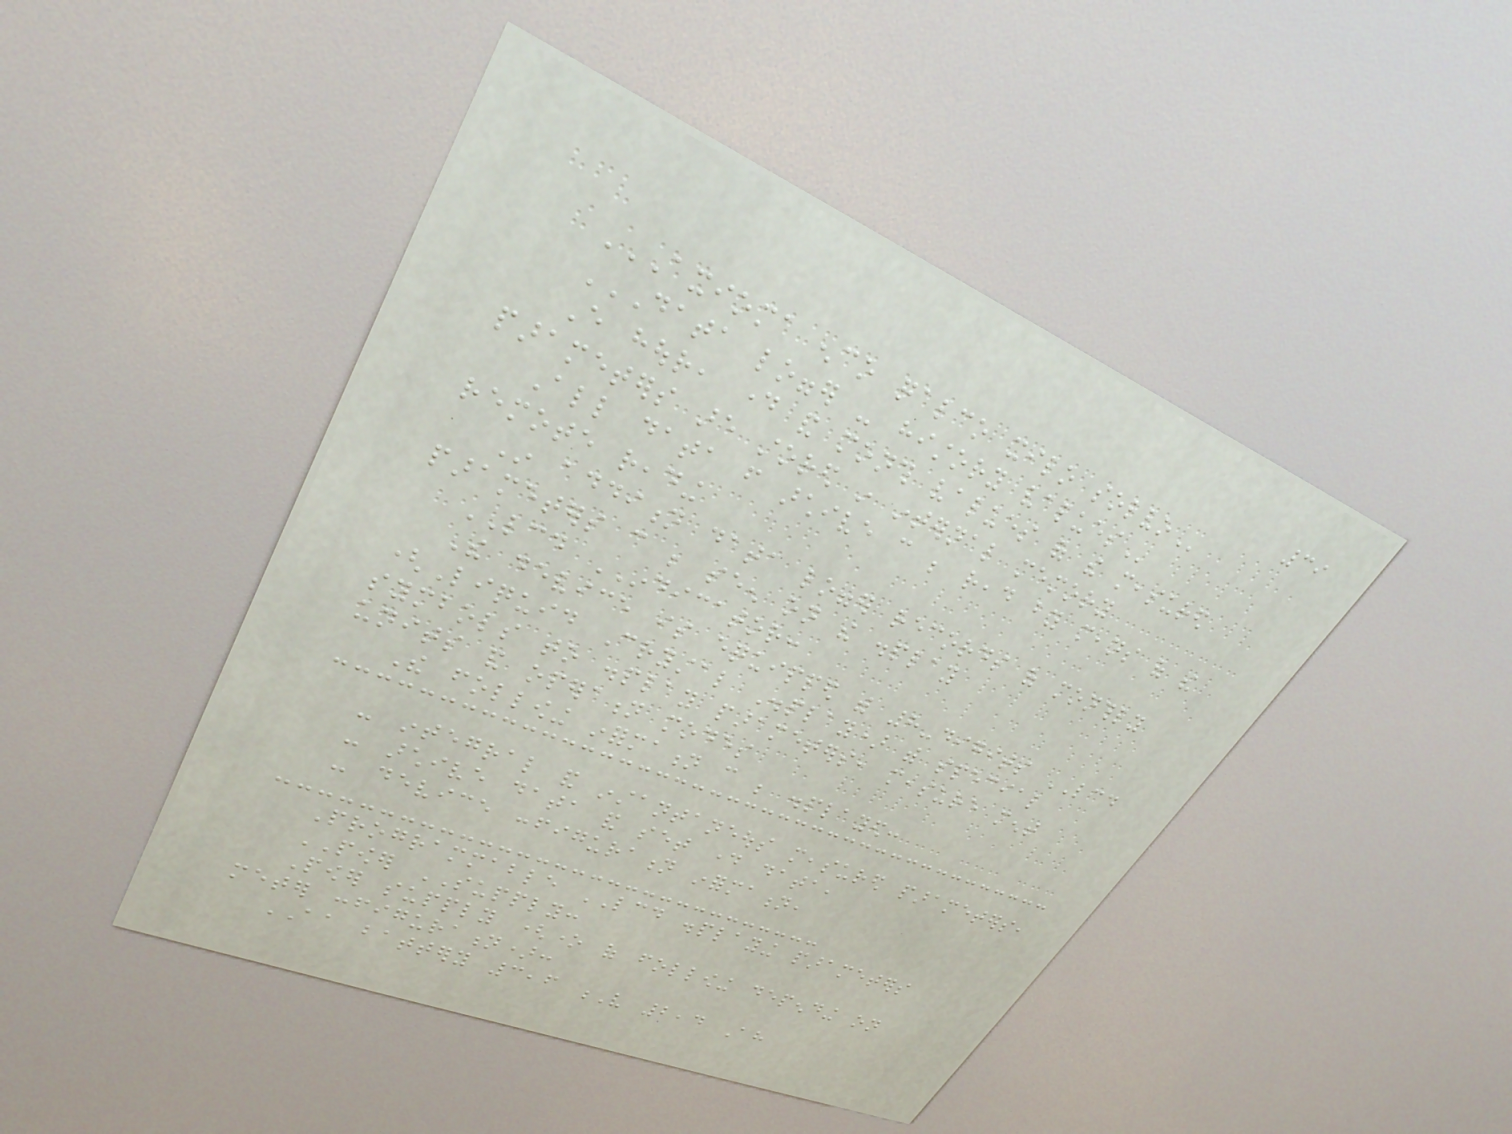39
AXIOMA ENCO QALCO XILO SOLVO
DATA LOGGER - HISTORY VALUES
Every hour, day and month values of the measured
parameters are stored in internal memory
All data from archive can be read by means of the
remote reading
In addition data logger records of monthly
parameters can be seen on the display
LCD INDICATOR:
The device is equipped with 8-digits LCD
(Liquid Crystal Display) with special
symbols to display parameters, measure ment
units and operation modes
The following information can be displayed:
- integral and instantaneous measured parameters,
- archive data and set day data,
- device configuration information,
Programmable LCD displaying parameters
POWER SUPPLY:
Power supply (one of following depending on
meter configuration):
AA battery 3,6 V 2,4 Ah
